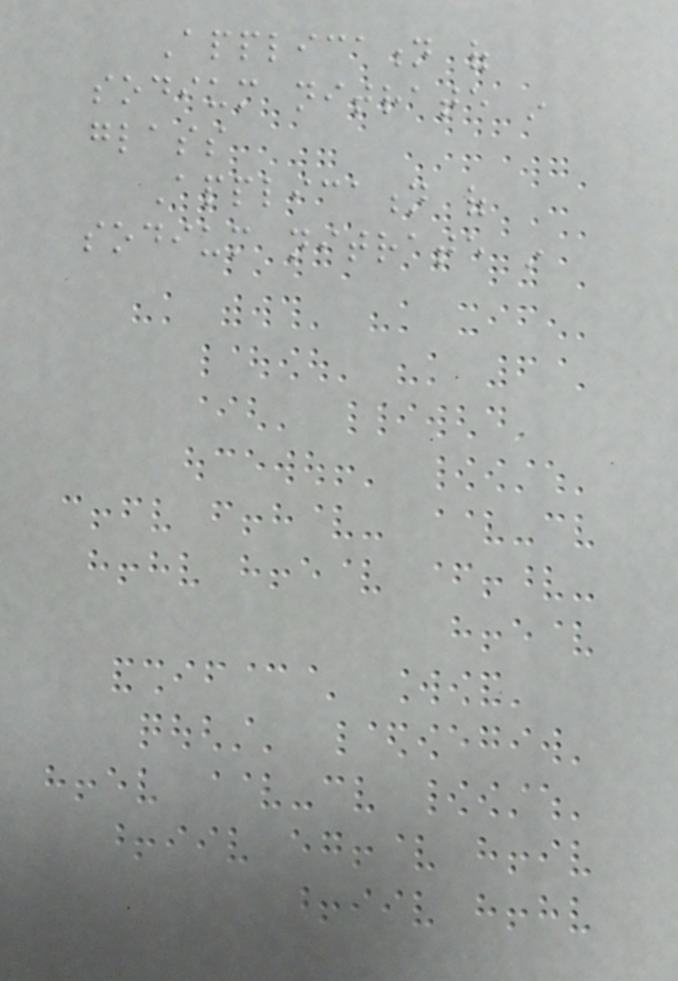Application of
sodium nitrate in
glass
Application of
sodium nitrate in
